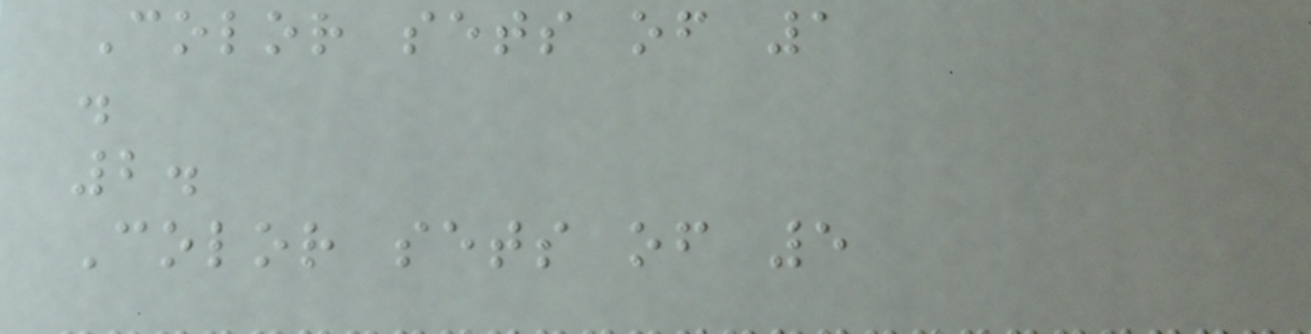Color sets of 1
.
2.
Color sets of 5
